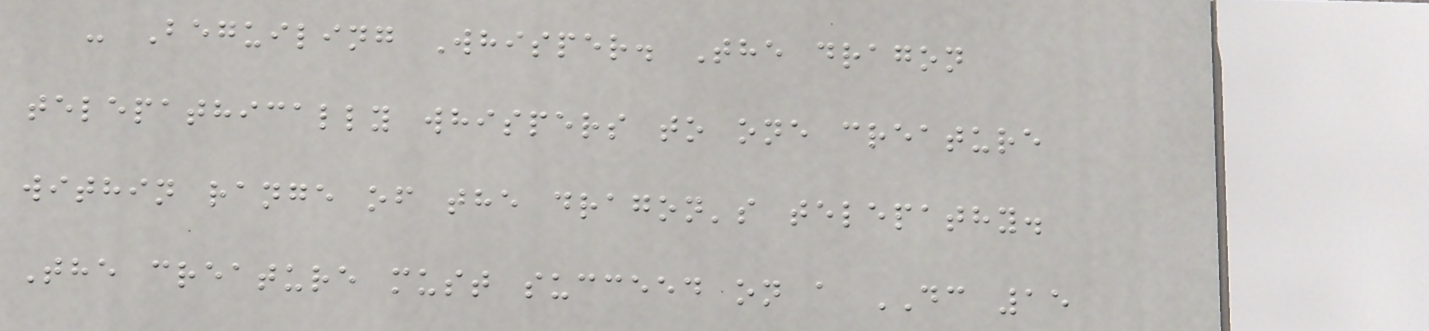- Beguiling Whisper. The dragon
telepathically whispers to one creature
within range of the dragon's telepathy.
The creature must succeed on a DC 15
